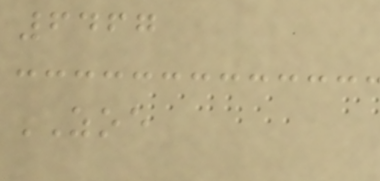6467
ZOE
